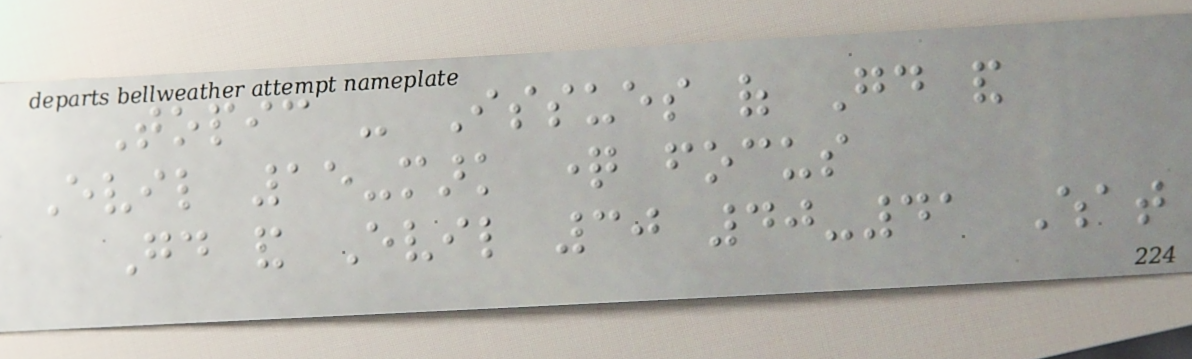Topic - Issues of Good and
Evil 15-mark question focus
Good and Evil 30 40-41 What
